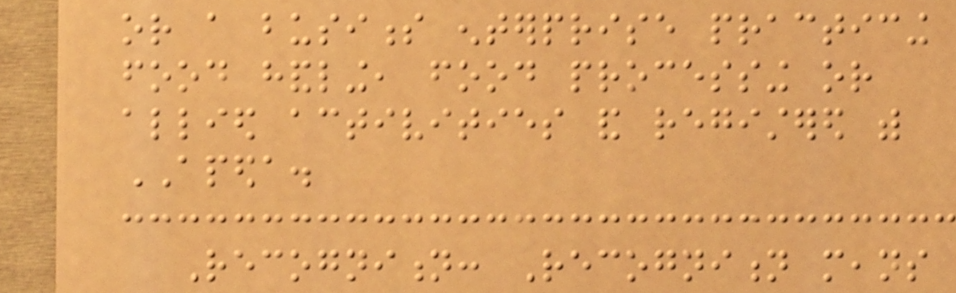or a business enterprise practicing
food handling, food processing or
allied activities and registered with
APEDA.
Recognition: Recognition means
